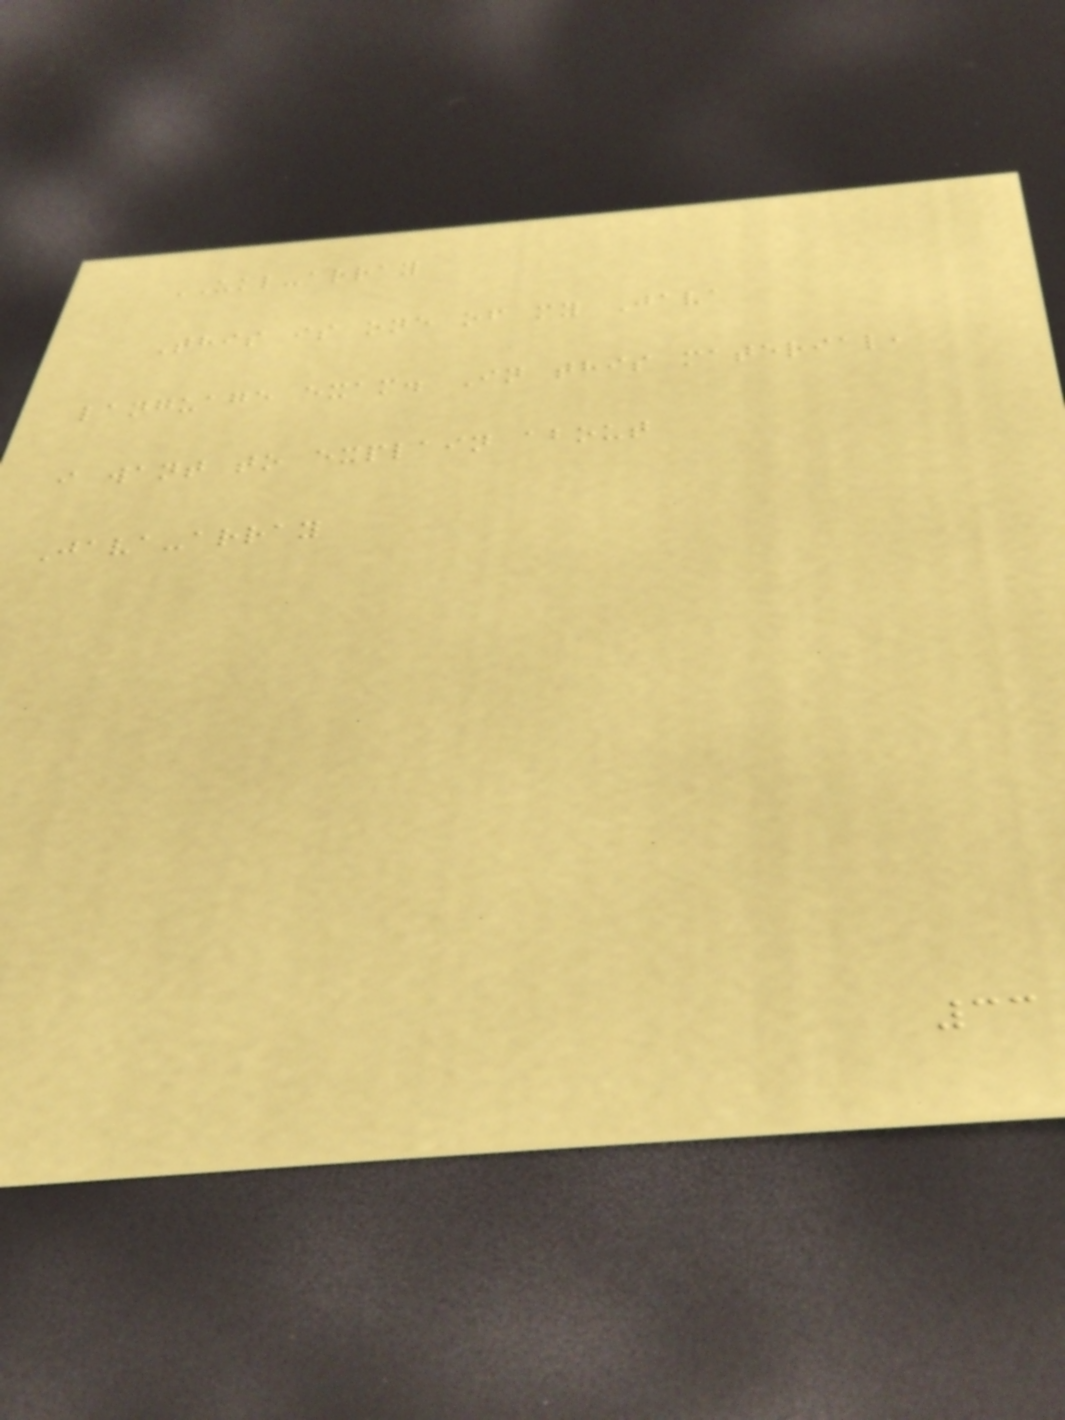UKL-array
This is one of my Java
language exam. In this material,
i want to explain about
Java-array
33
